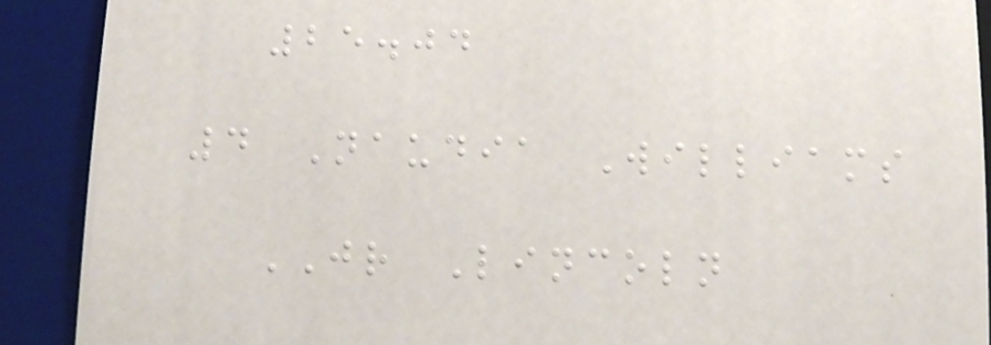25.04
4 Naudia Williams
JR Lincoln
